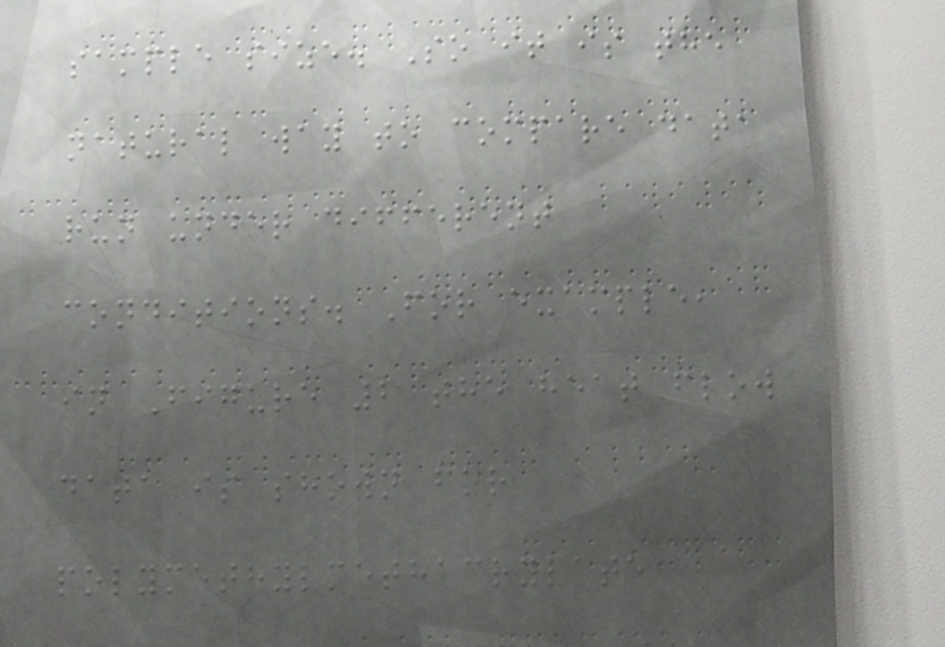sample size. So it is the
natural way to compare data
run under different
conditions. For example,
in Figure 2 the heat flow
data is shown for
polymethylmethacrylate
